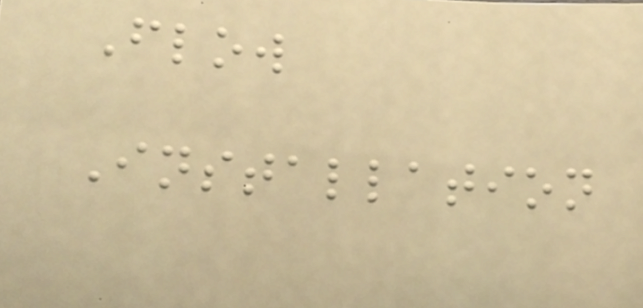Flow
Installation
